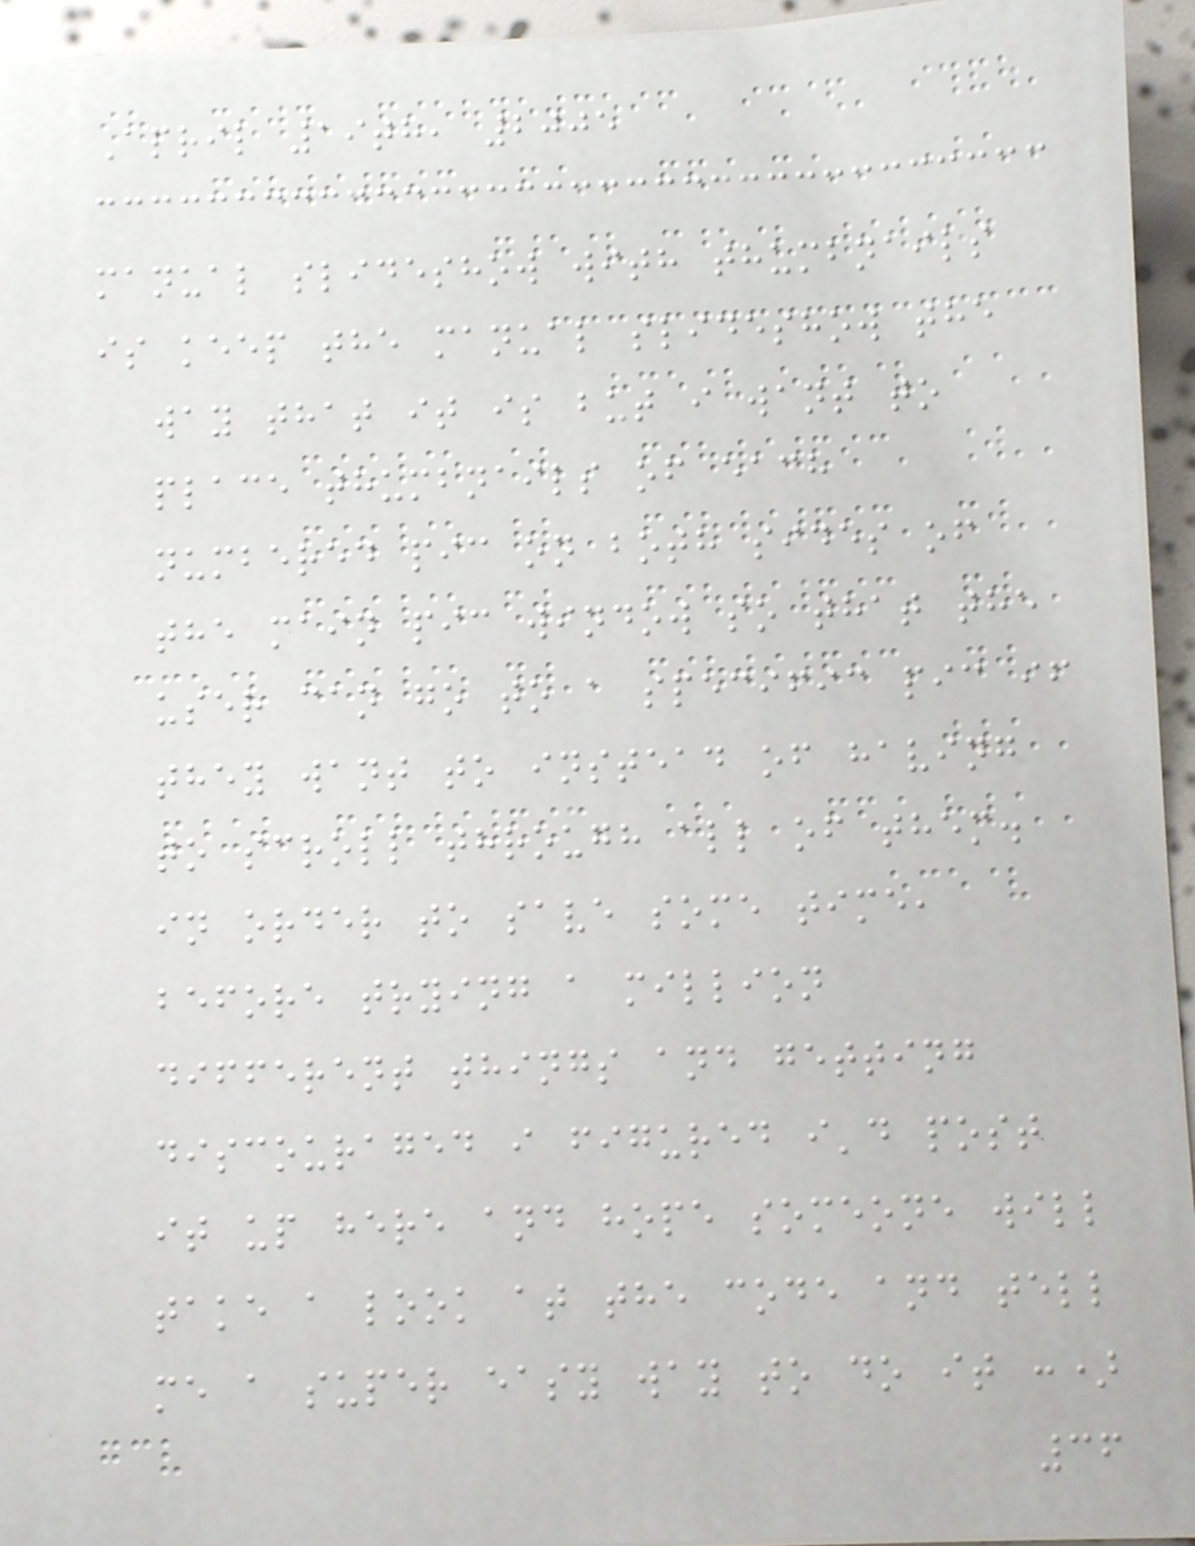April 19th, 2005
manual slideshow with thumbnails
is keep the manual slideshow the
way that it is but i want to
place thumbnails of each
numbered pic on both sides of
the main pic window so that the
user can go to a specific pic if
they want to instead of having
to scroll through all of them.
in order to save some time,
before trying a million
different things and getting
discouraged i figured i'd post
it up here and hope someone will
take a look at the code and tell
me a super easy way to do it :)
36
